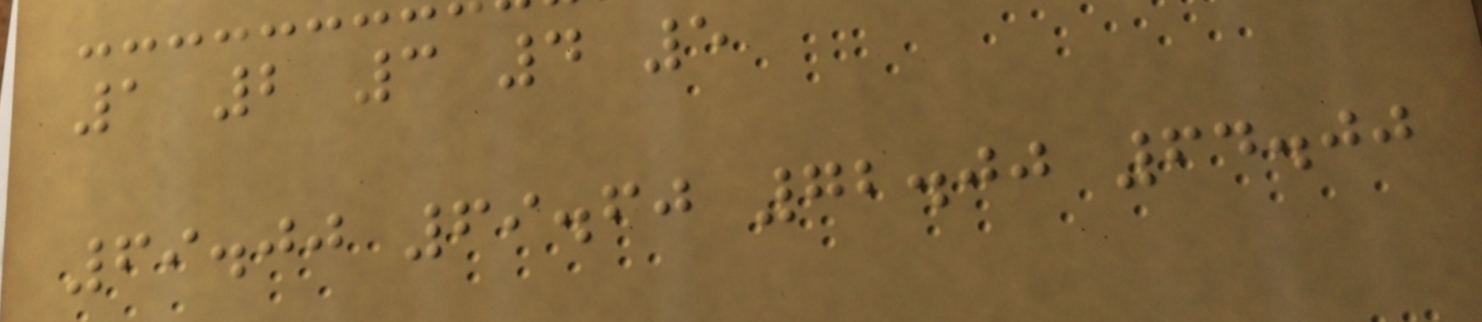1 2 3 4 5
69.00 69.60 72.00 64.00
